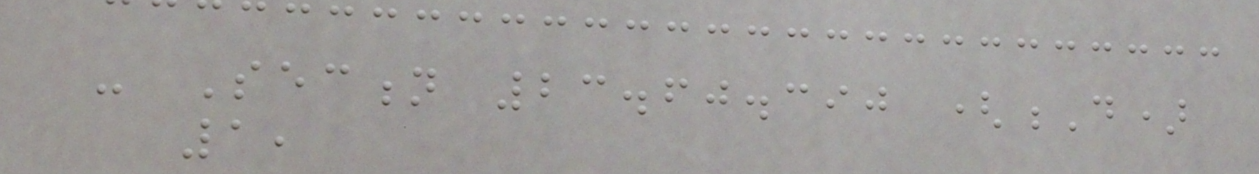- Section 23.60.390 (D)
1,
